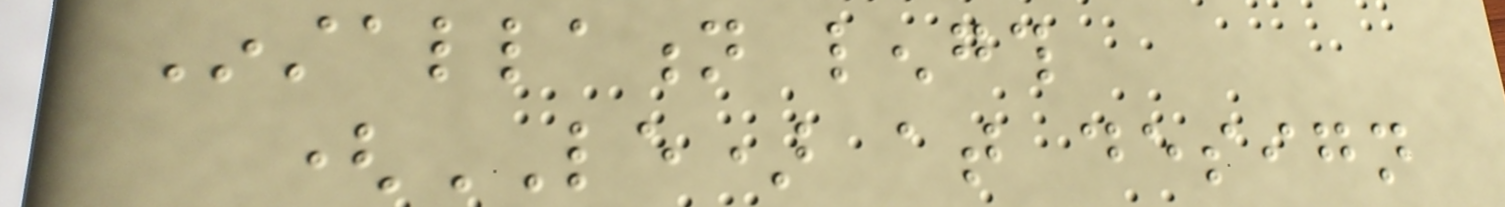Installation length
(LE) at design
